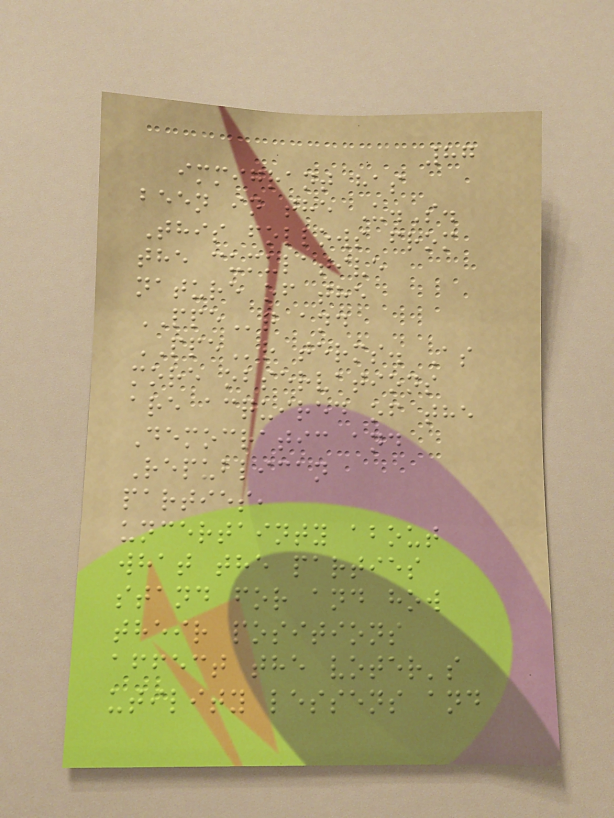87
immigrant has
been in the U.S.
This follows from
the cumulative
nature of the
PPEq and
PPEr terms. As
more observations
are acquired of the
Democratic and
Republican
parties,
uncertainty about
what the parties
stand for and how
their positions
affect the voter's
utility lessens and
